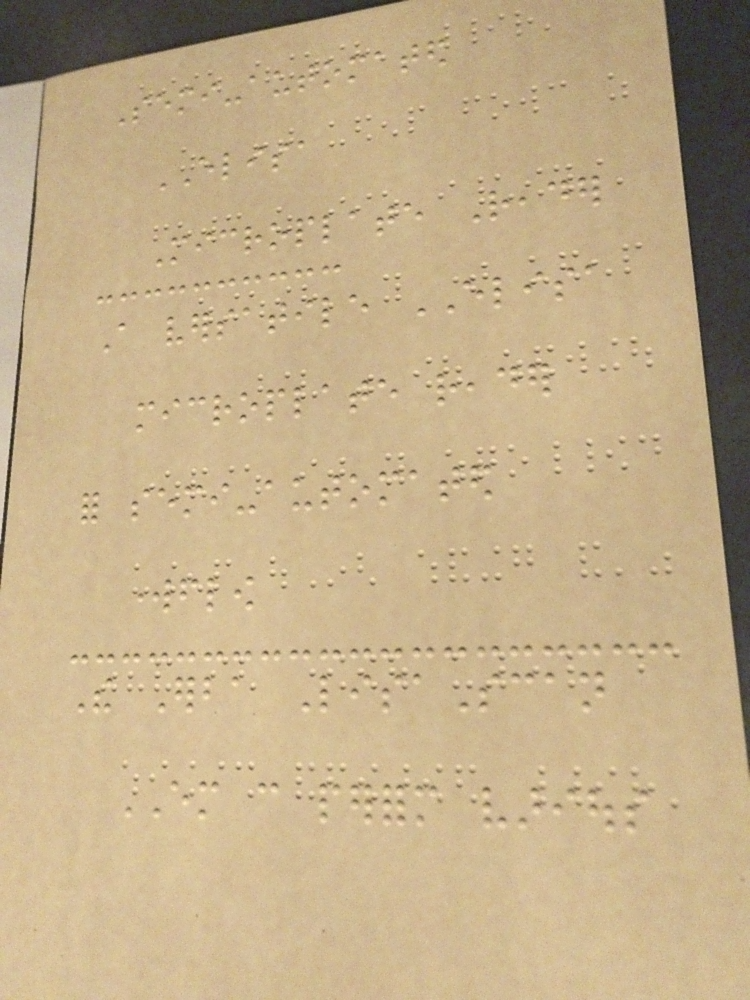Semi-automated
ELISA
Microplate Reader
A versatile ELISA
microplate reader
for semi-automated
workflow
The Erba LisaScan
EM can perform various
